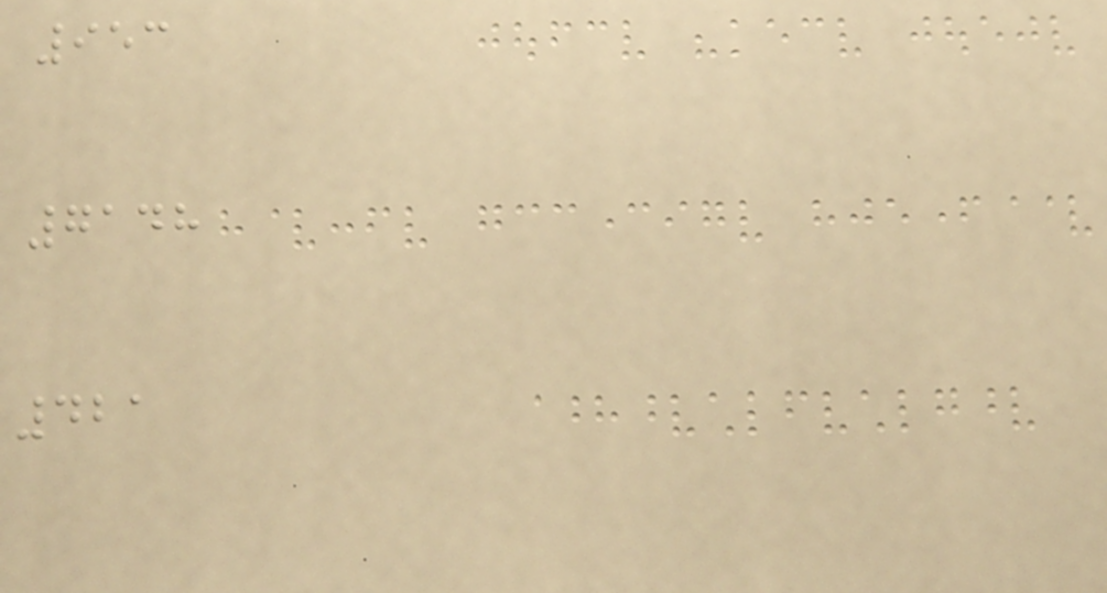953
7148
421
